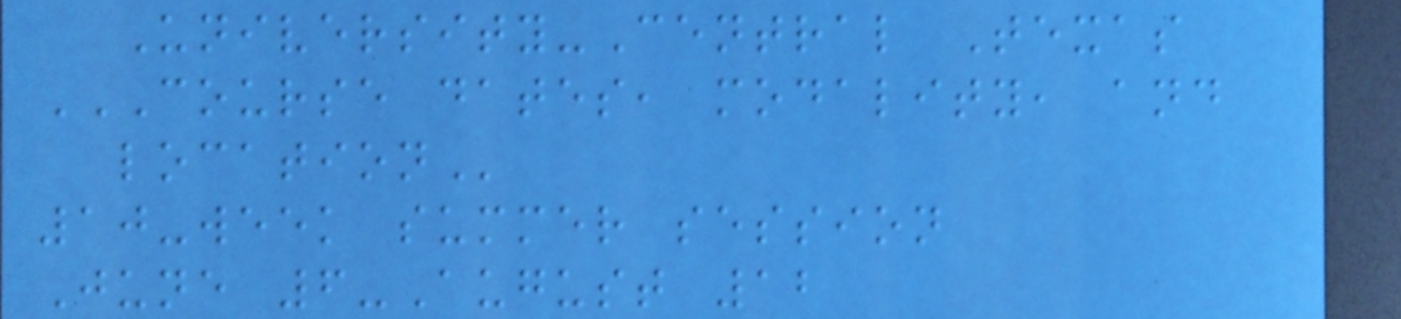University-Central Texas
COURSE DATES, MODALITY, AND
LOCATION
10-week summer session
June 6-August 12
